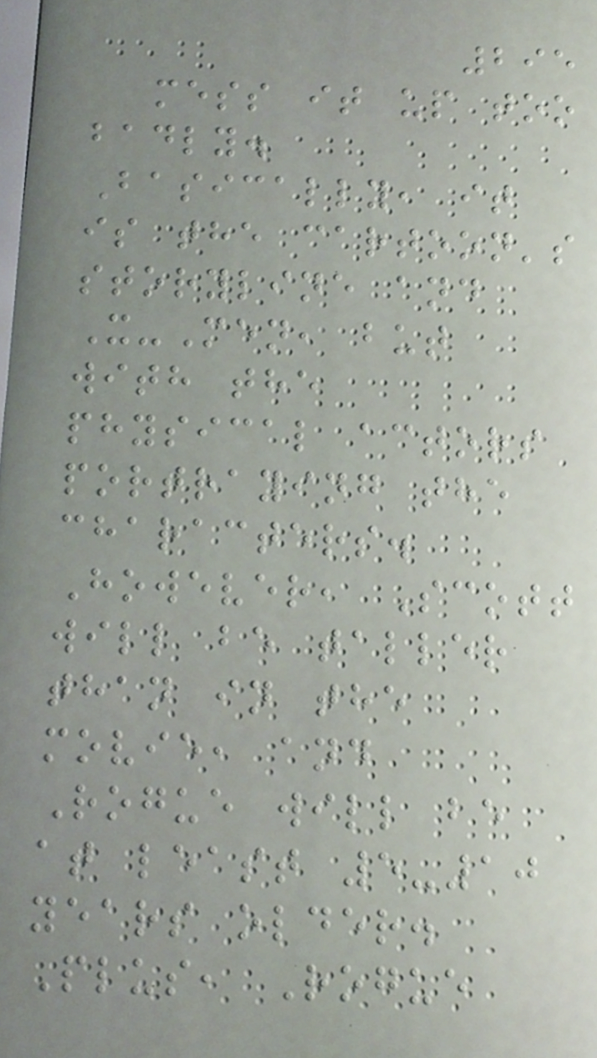295
mess it up too
badly.
Basically, it
is the cartoon's
storyline and
X-Men, but
with the
physical actors
portraying the
characters.
However, Scott
will be taller
than in the
movie, and
Rogue will be
at least 5-10
years older.
Plus, Rogue
